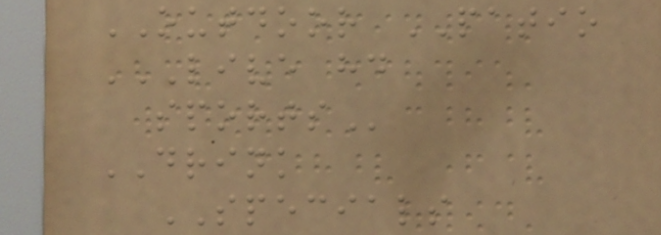OUTDOOR PATIO
LIVE HD
SPORTS
DRINK
SPECIALS
